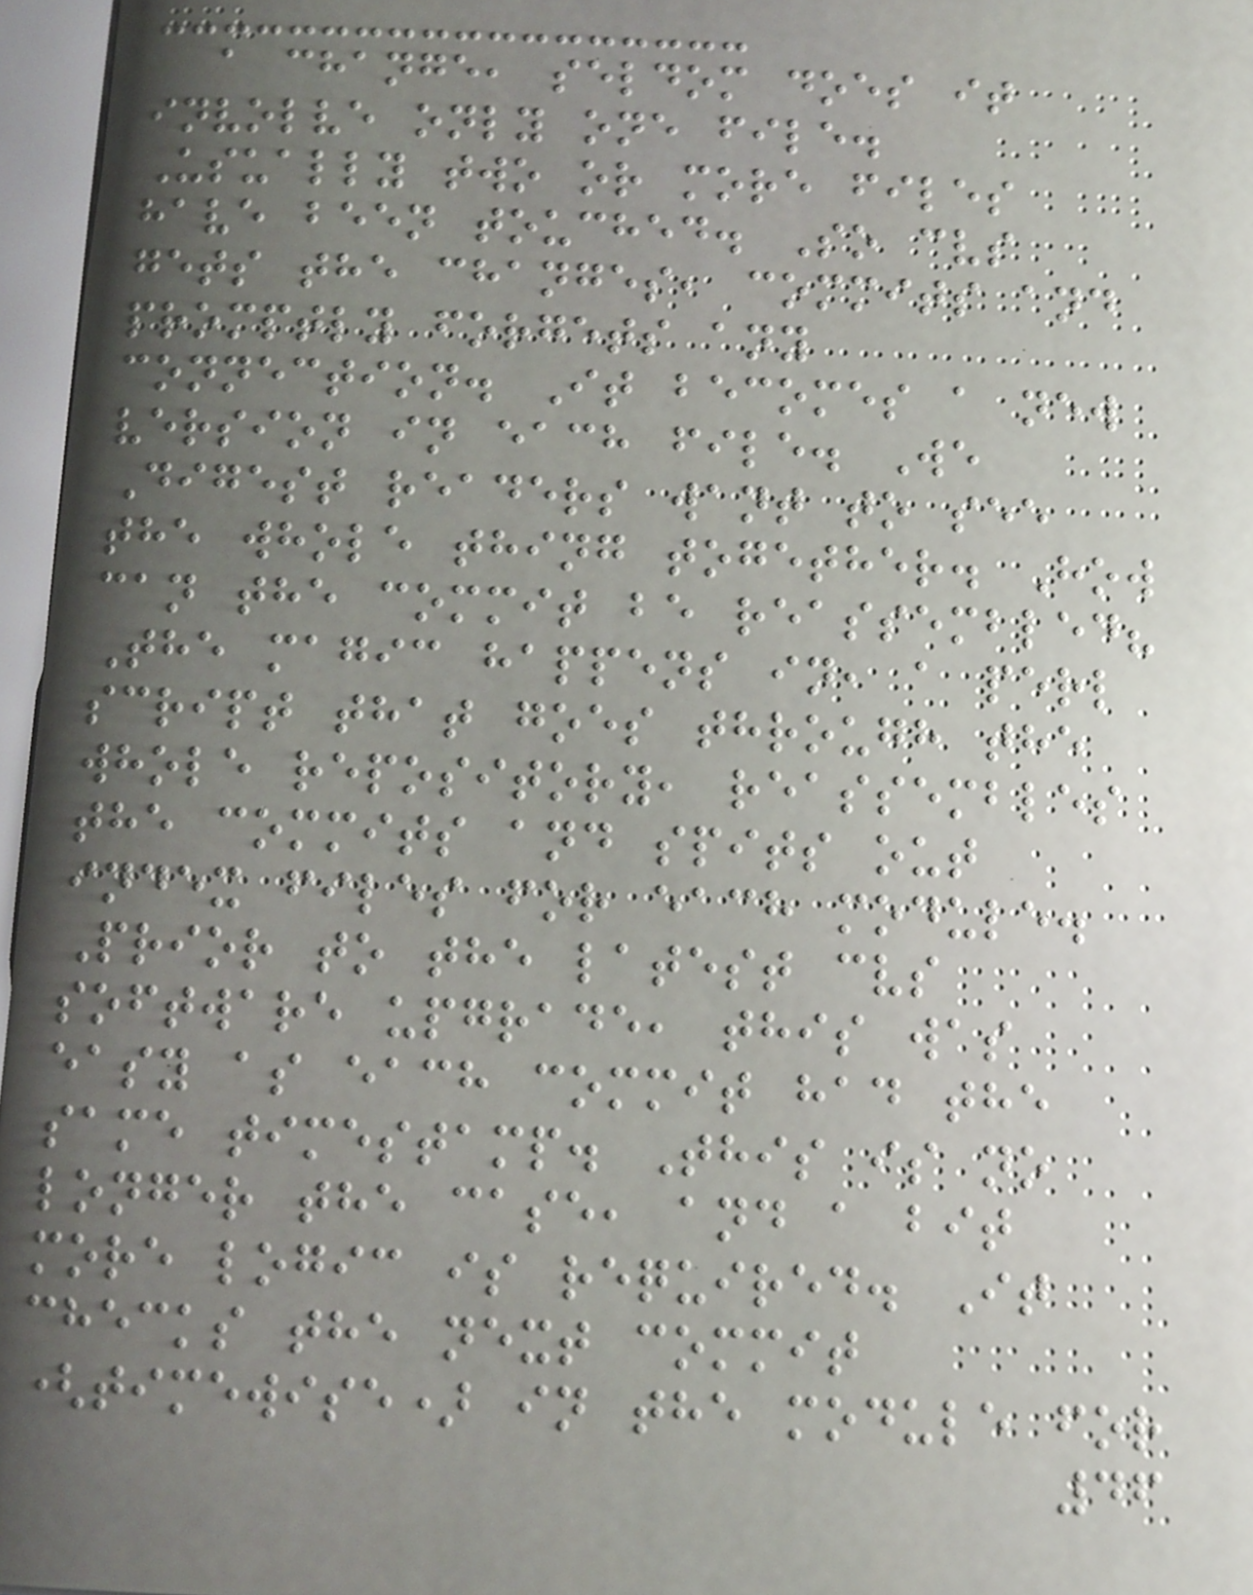a change, seldom does it
involve only one file.
Usually two or more files
have been touched. So cvs
gets the changes, commits and
promptly forgets any
connection. It becomes a new
version in each file. We
Digest readers want to see
the whole thing together. How
can the commit be reassembled?
The magic happens in, a perl
script that goes through the
whole repository, reassembles
the commits and spits out
index files for each module.
Prior to the latest cvs
software upgrade, this was
easy as each commit had the
same timestamp. This is no
longer the case, and a bit
more logic is required. It
checks the next commit
(timewise) in the module for
46
